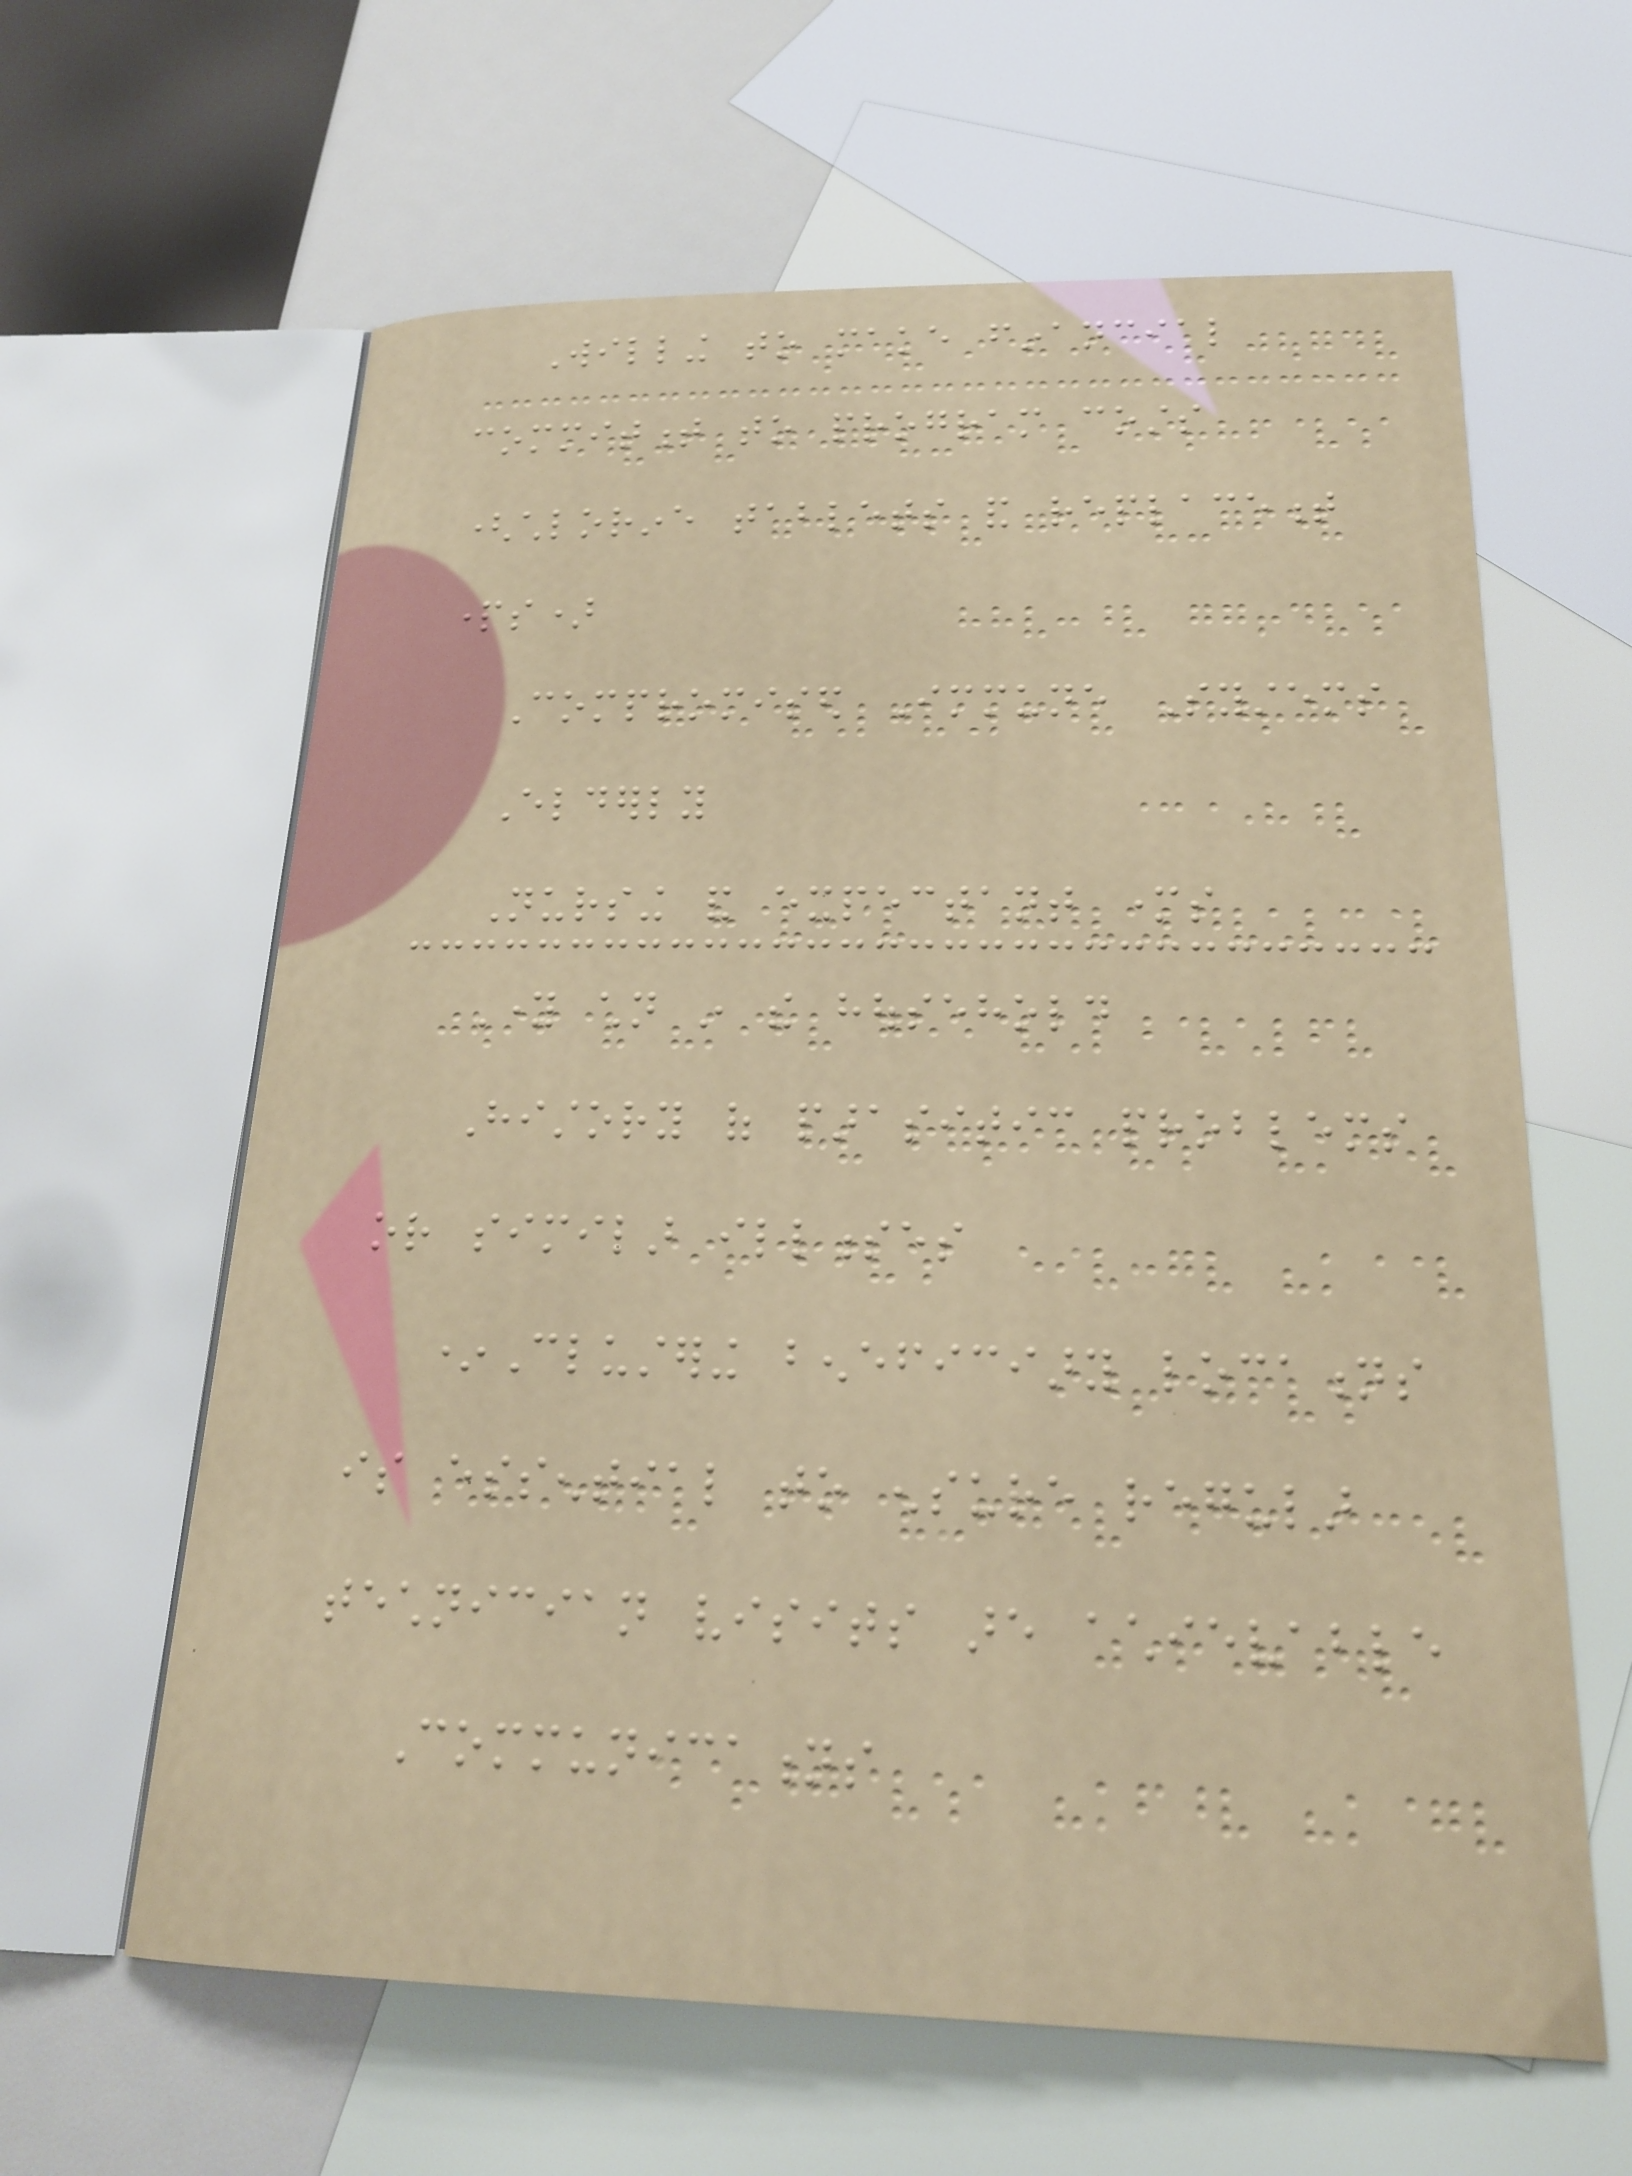Willing to make financial
commitment to program costs
(chlorine tablets and replacement
parts)
Compromised Immune Systems
Elderly
Nursing and expectant mothers
Young children in the household
History of parasitic problems
or similar illnesses
*Clustering beneficiary locations
is essential to ensure regular
technician visits are achievable
Communications
